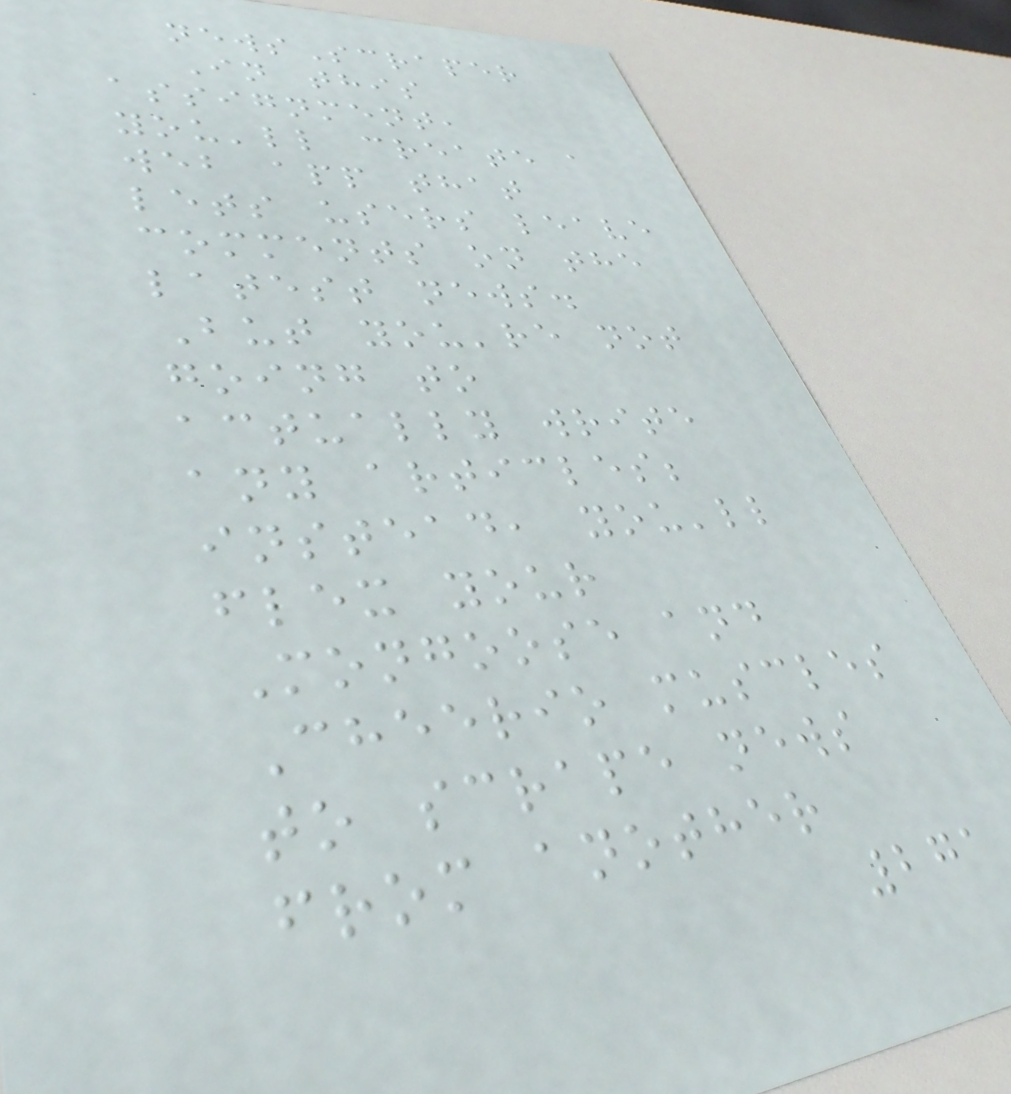newsScraper
In this
assignment,
you'll create a
web app that
lets users leave
comments on the
latest news.
But you're not
going to
actually write
any articles;
instead, you'll
flex your
Mongoose and
Cheerio muscles
to scrape news
from another
271
